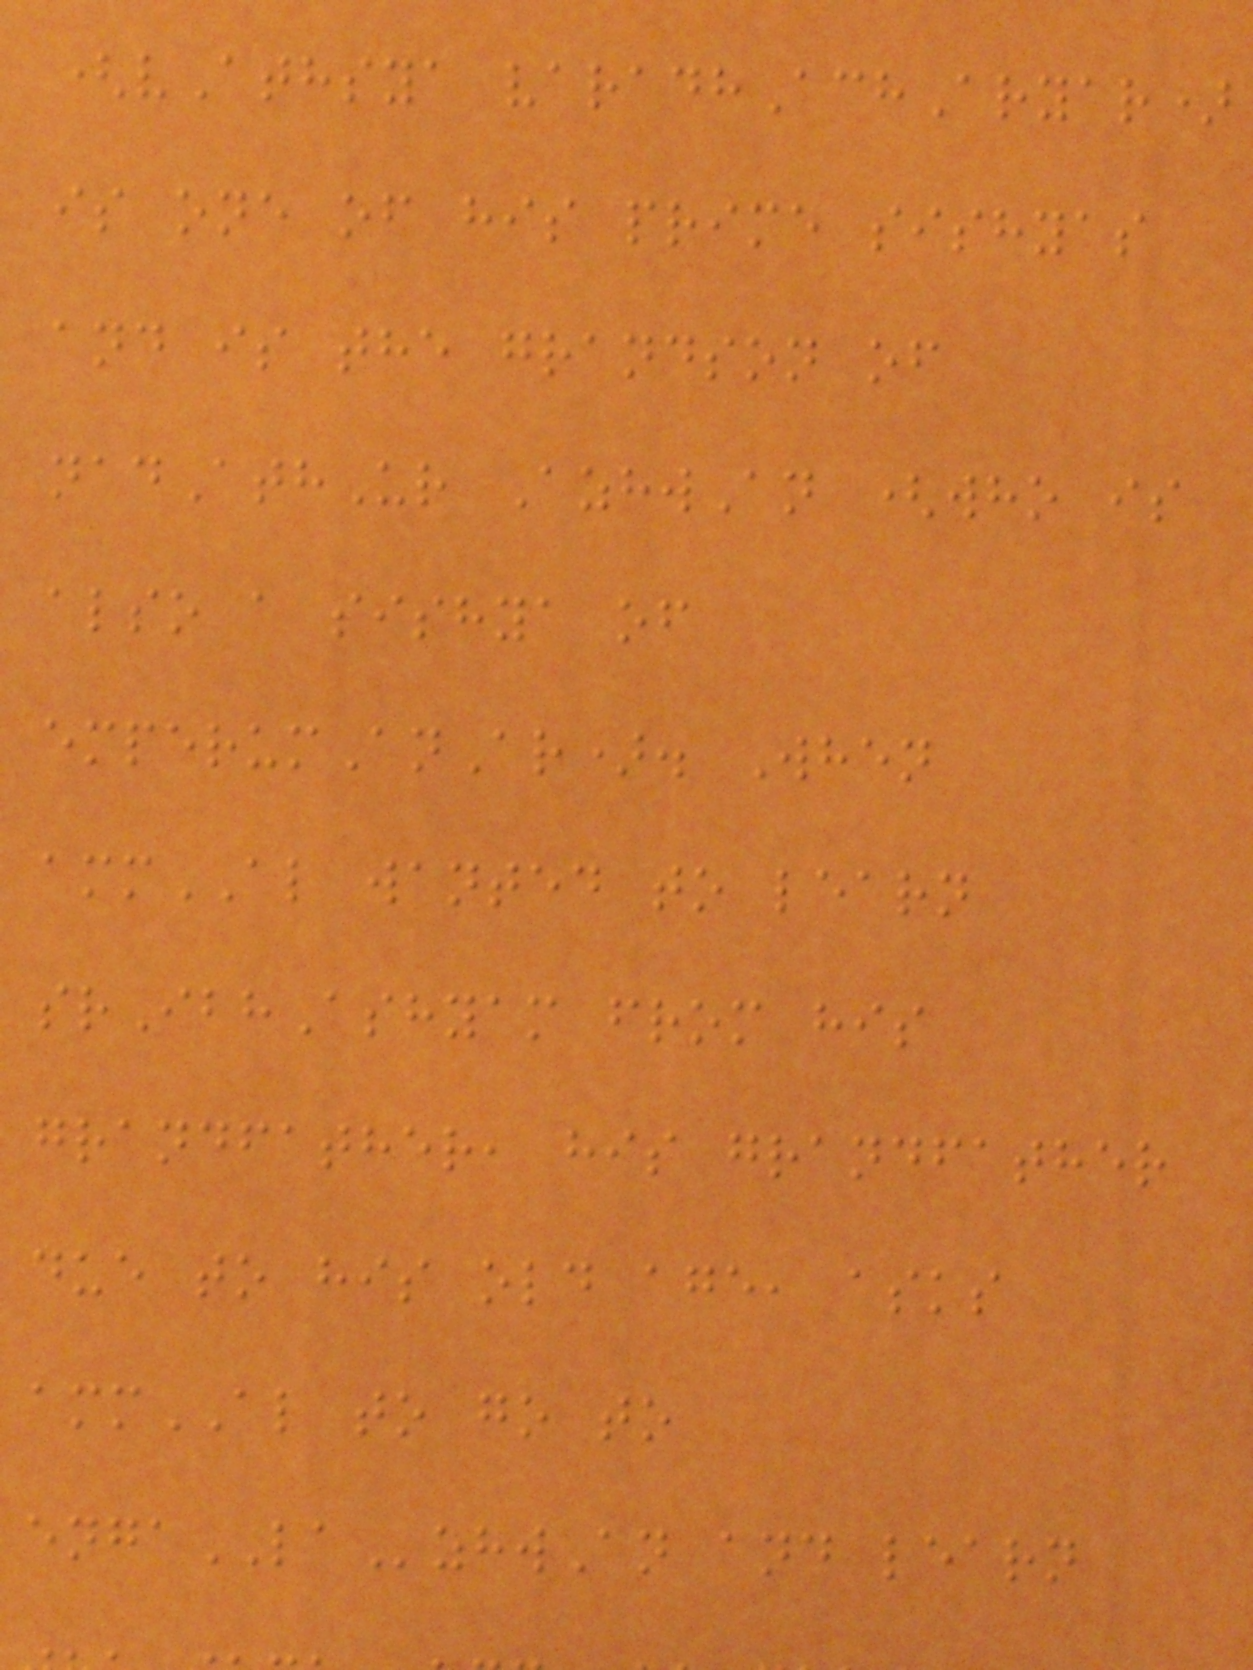(vAthsya varadhAchAryar)
is one of his prime sishyas
and is the grandson of
nadAthUr AzhwAn (who is
also a sishya of
emperumAnAr). When
ammAL wanted to learn
srIbhAshyam from his
grandfather, his grandfather
due to his old age, asks
ammAL to go to
engaLAzhwAn and learn
